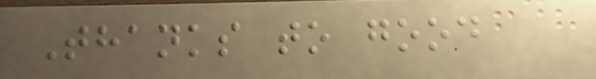Thanks to good
